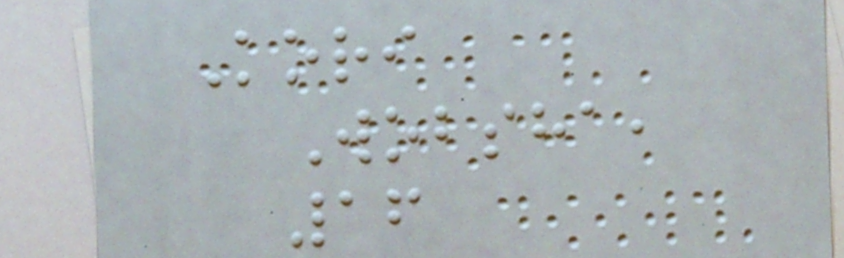Kori
Wobsha,
16
